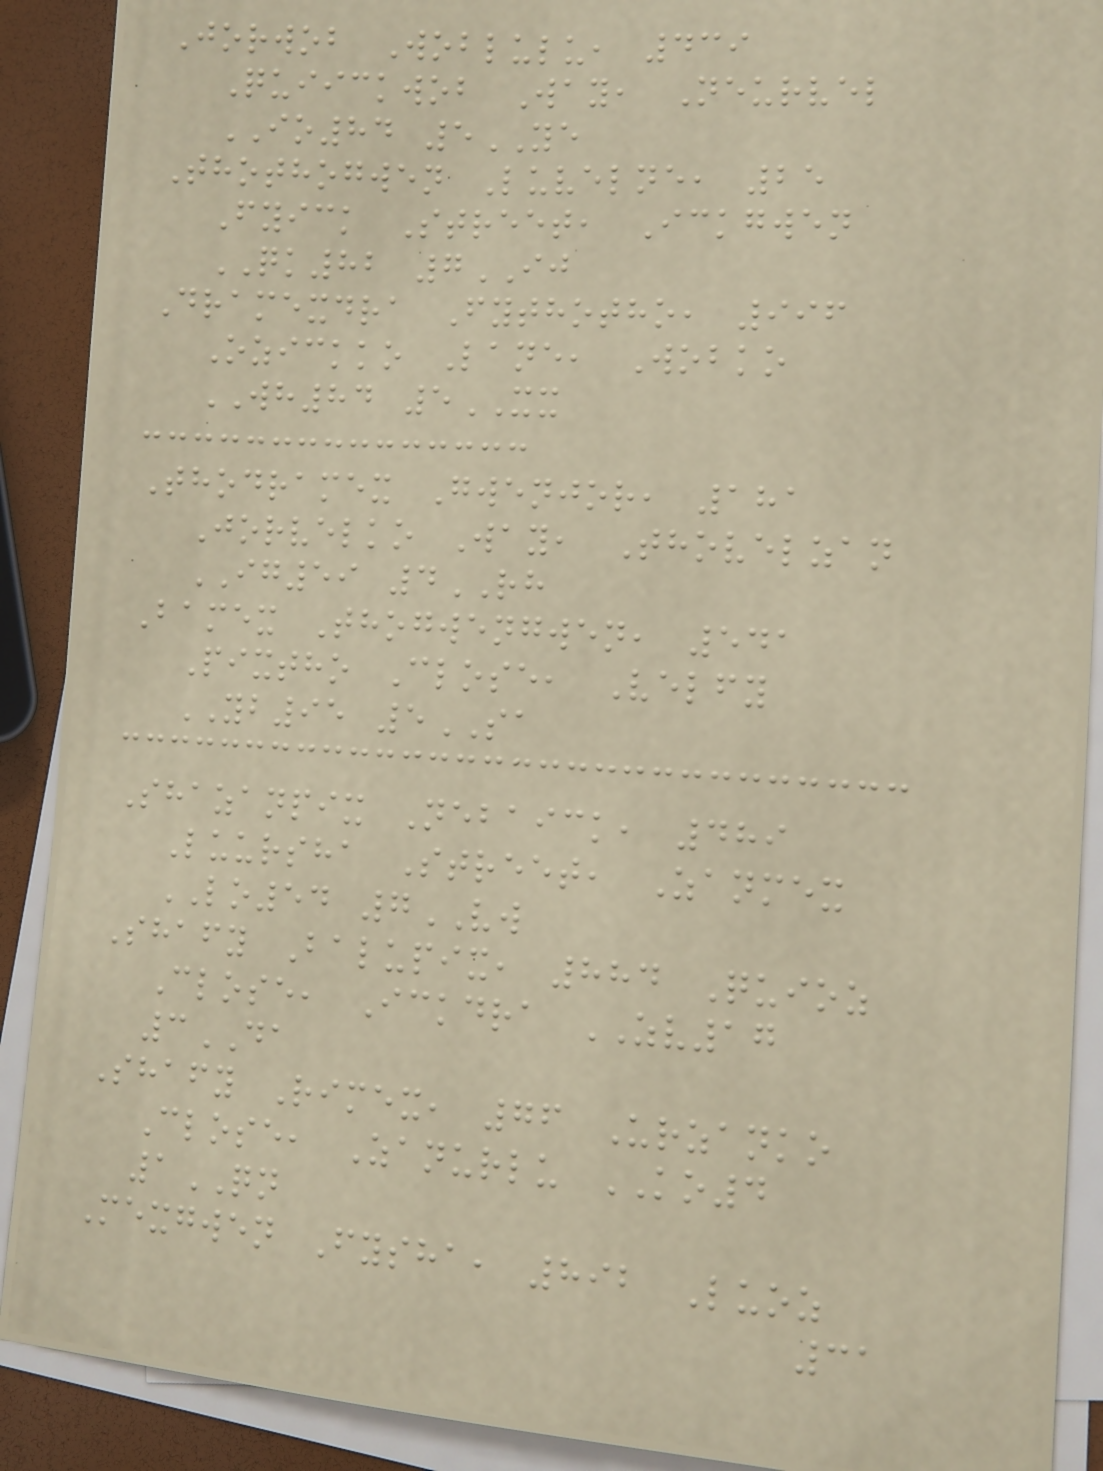Jorwob Woblulu, 439
Quiickwob Way, Neurvel
IO84 5YE
Thothogwen Luvelne, 25
Fyick Street, Ickgwen
QK82 7IJ
Dramexdra Fythotho, 996
Ozickko Lane, Wobko
WH84 5XX
Thodramex Gwenjor, 181
Jorvelko Way, Thovelzan
IG59 4RH
Bamex Thogwengwen, 541
Pixtho Close, Velfy
YB95 5SA
Shazanpix Nebaick, 489
Luursha Street, Zanmex
LO54 7VW
Shafy Balupix, 884 Quioz
Close, Ickdra ZV17
3DA
Shafy Rimex, 76 Urzanko
Close, Zanurlu KO4
1QN
Mexgwen Fysha, 892 Luoz
31
